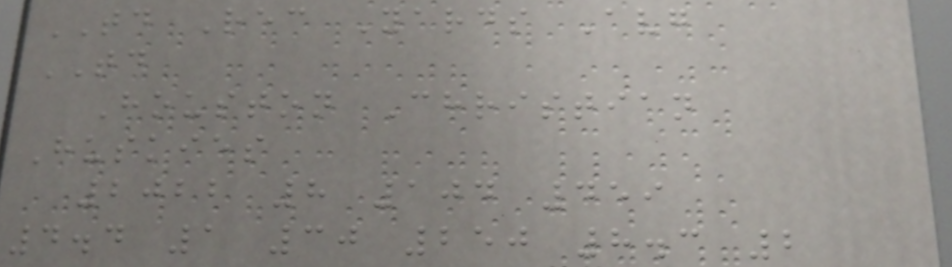TD Rec Yards Avg
TD
Houston Christian
Huskies
2022 8 104 459
4.4 1 30 250 8.3 2
